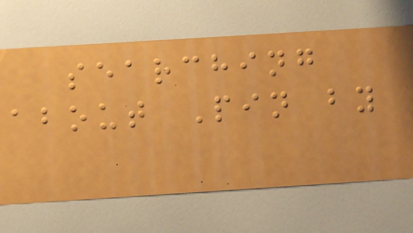searching
about Pin by
